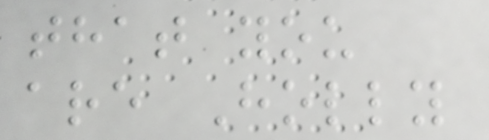that you
are Holly
